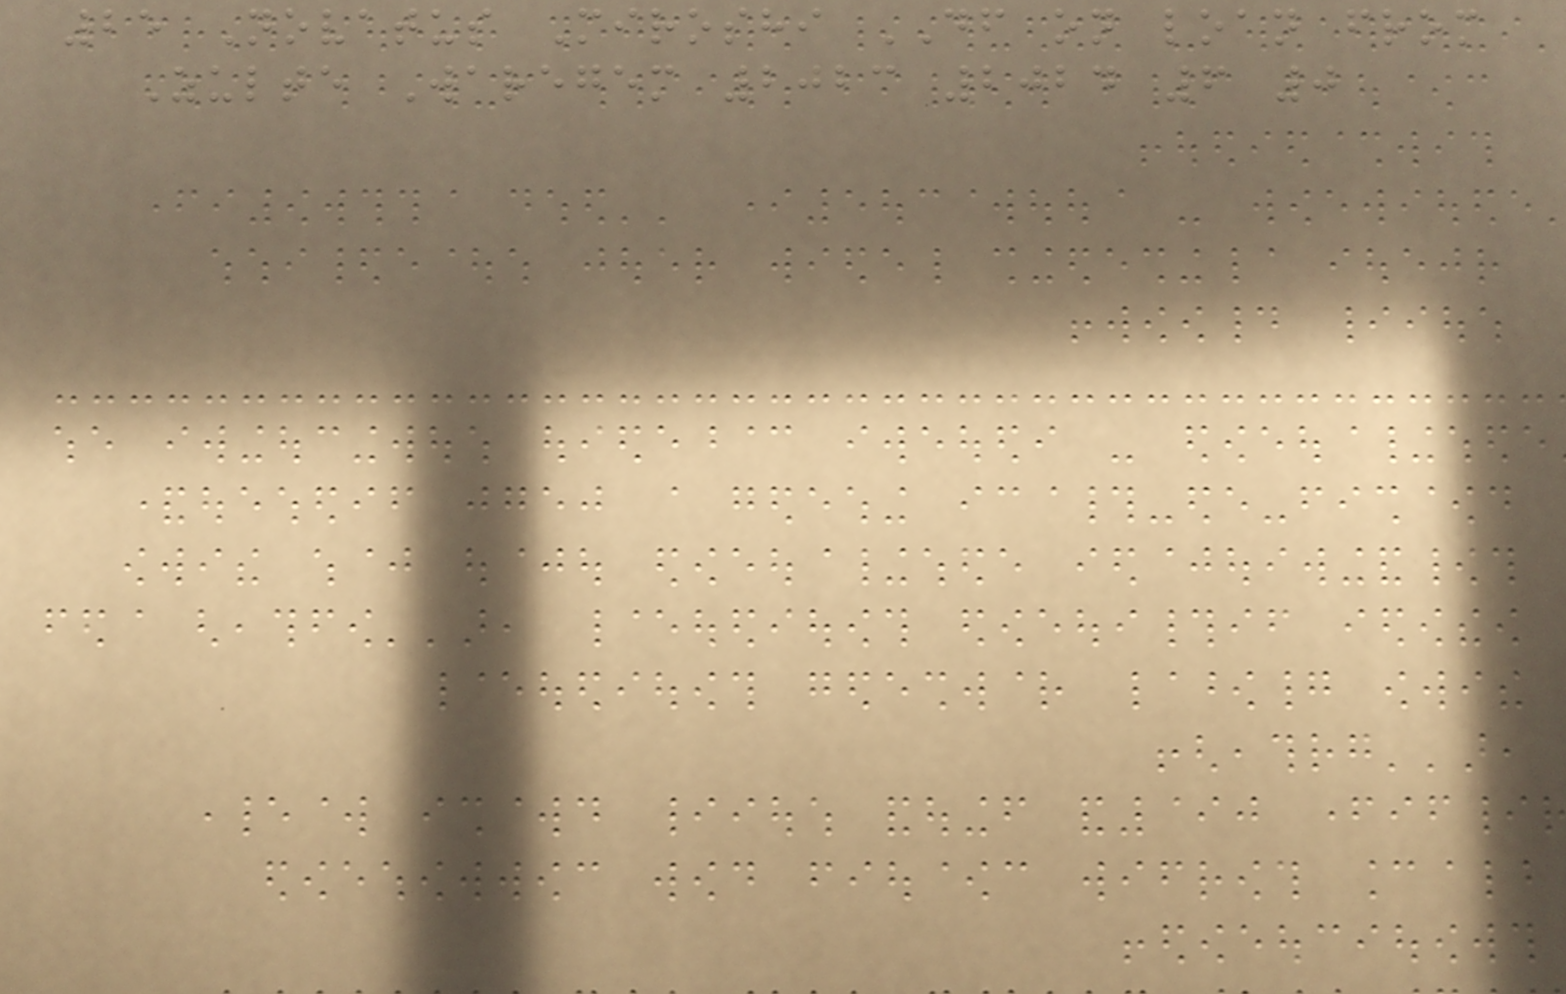25 Novatus Miroshi DF on loan from
Zulte Waregem 2023 2024 6 0
